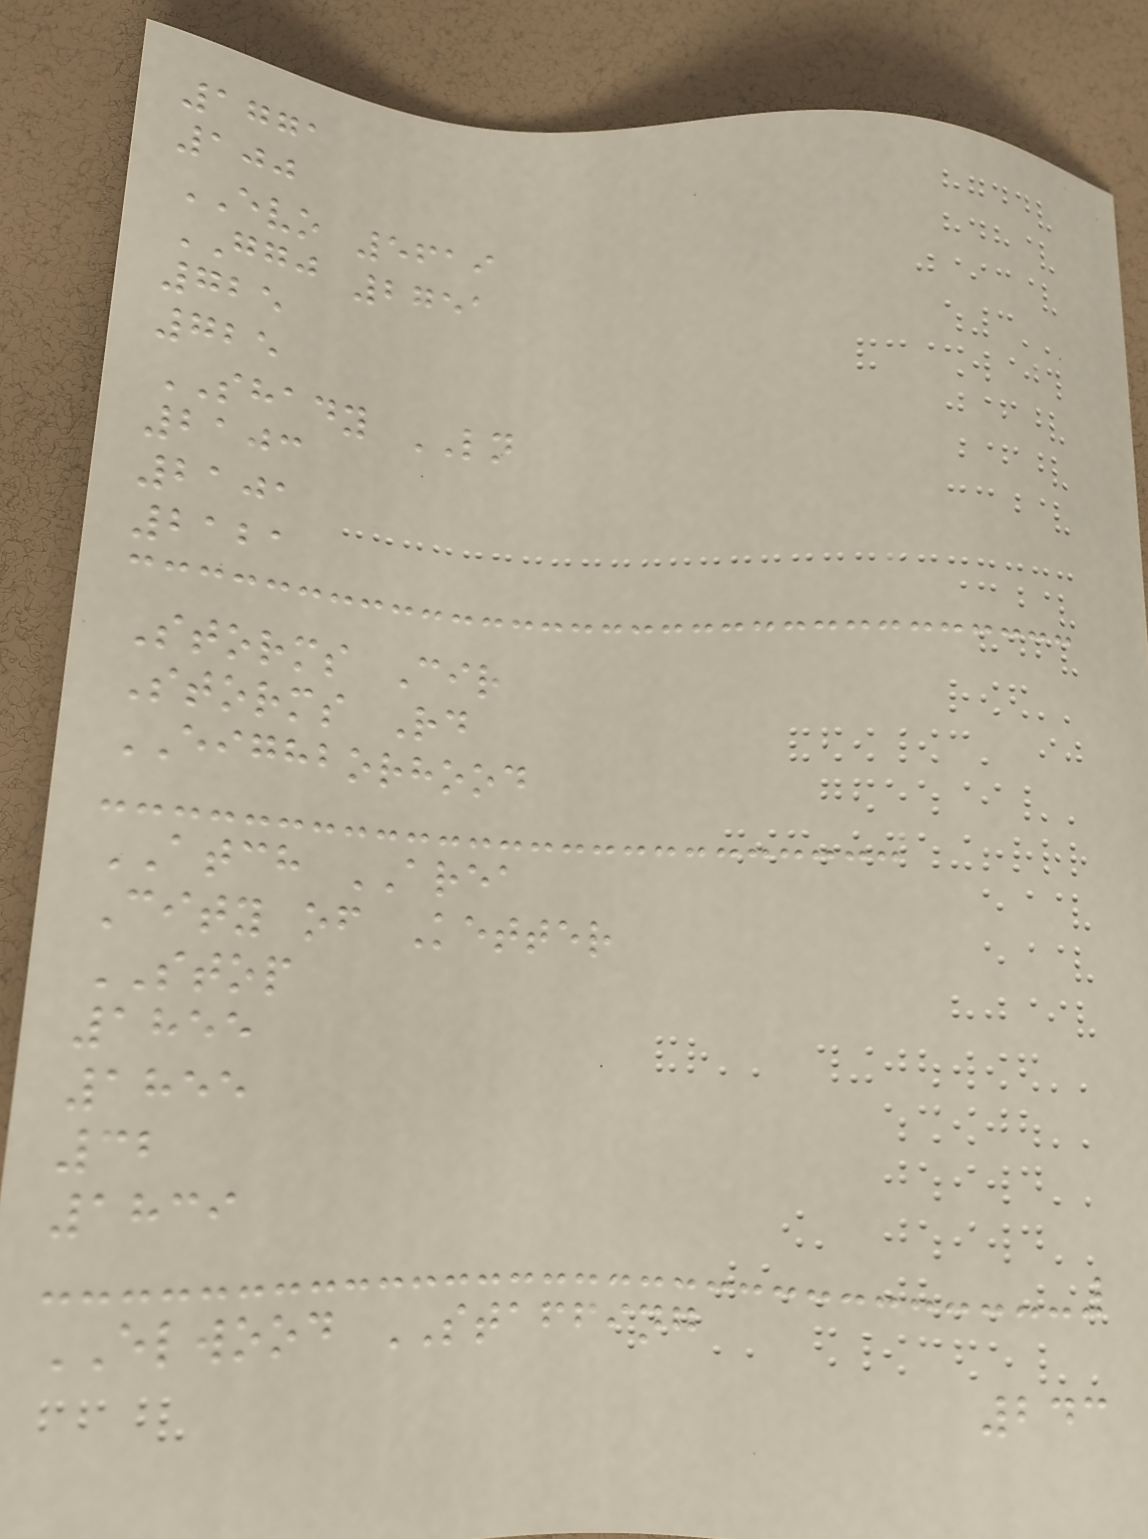1771
100
EVO 5619
GGJ 2751
725
725
SHADY LN
2103
2101
2121
Storms Cir
Storms Rd
EIGHBORHOOD
ATCH AREA
City of Ketter
STOP
1855
1855
32
1839
ELWOOD STAFFING
243
